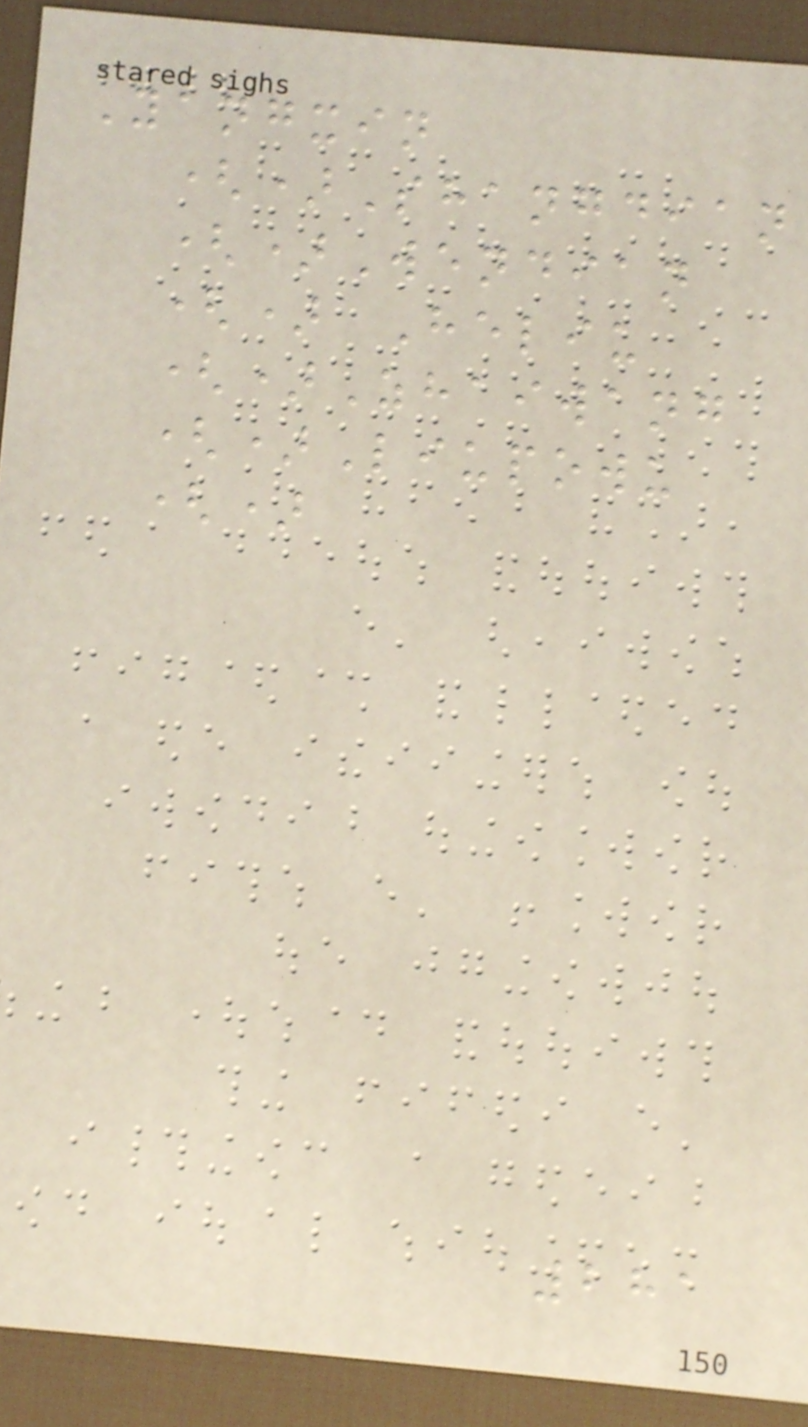Yangxin
()Shangdian
()Wendian
() Heliu
()Zhaiwang
()Liupowu
()
281
